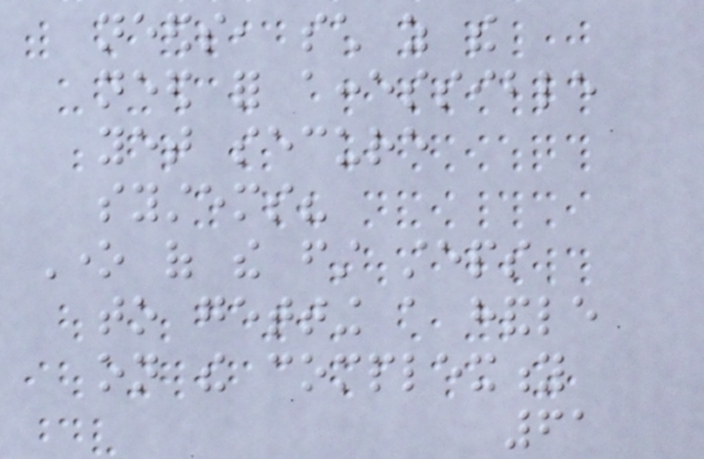needs, such as the
need for accessible
yet secure
systems?
One of the first steps
to getting a handle
on the complexity
61
